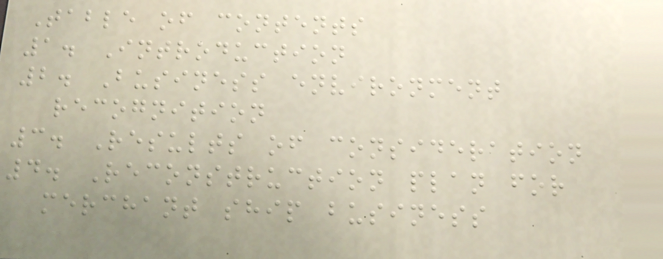Table of contents
1. Introduction
2. Business environment
recognition
3. Results of consideration
4. Reconstruction plan for
merchant ship business
